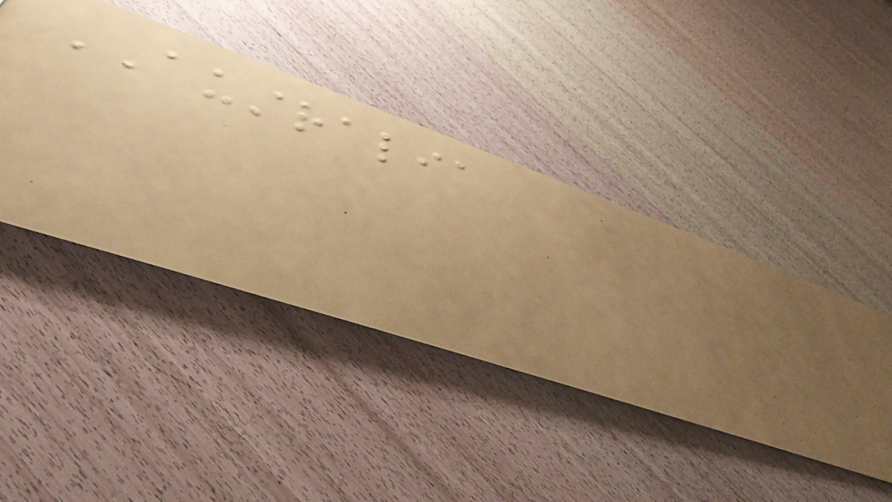AUSTRALIA
